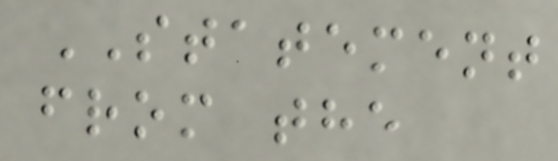STATEMENT
from the
